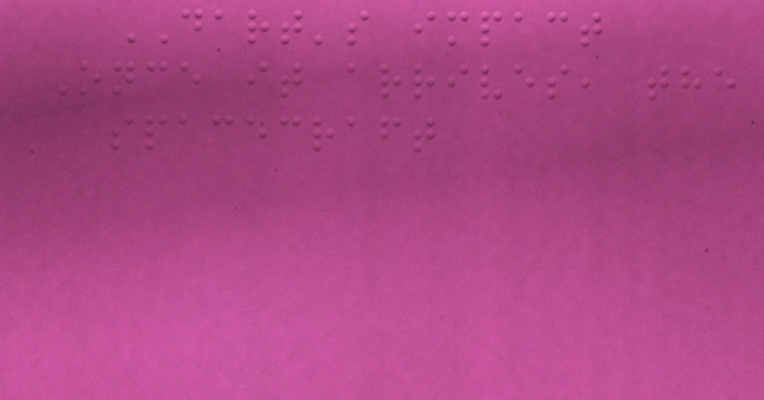DART's impact
Once it arrives, the
spacecraft
